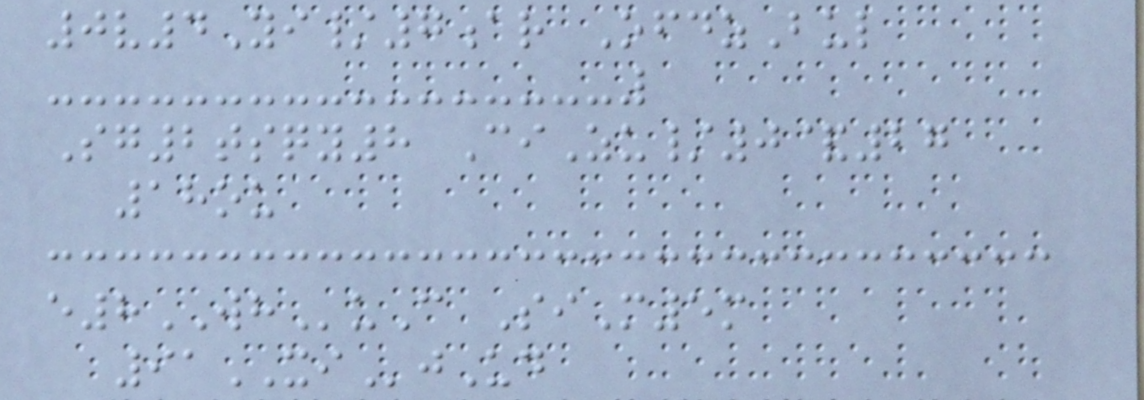0v4Yi/7ar OfdzBul
Sg2tsqy8 CiZu/0&27
18ou
e8WHuC SiM5m
91XIjUd
